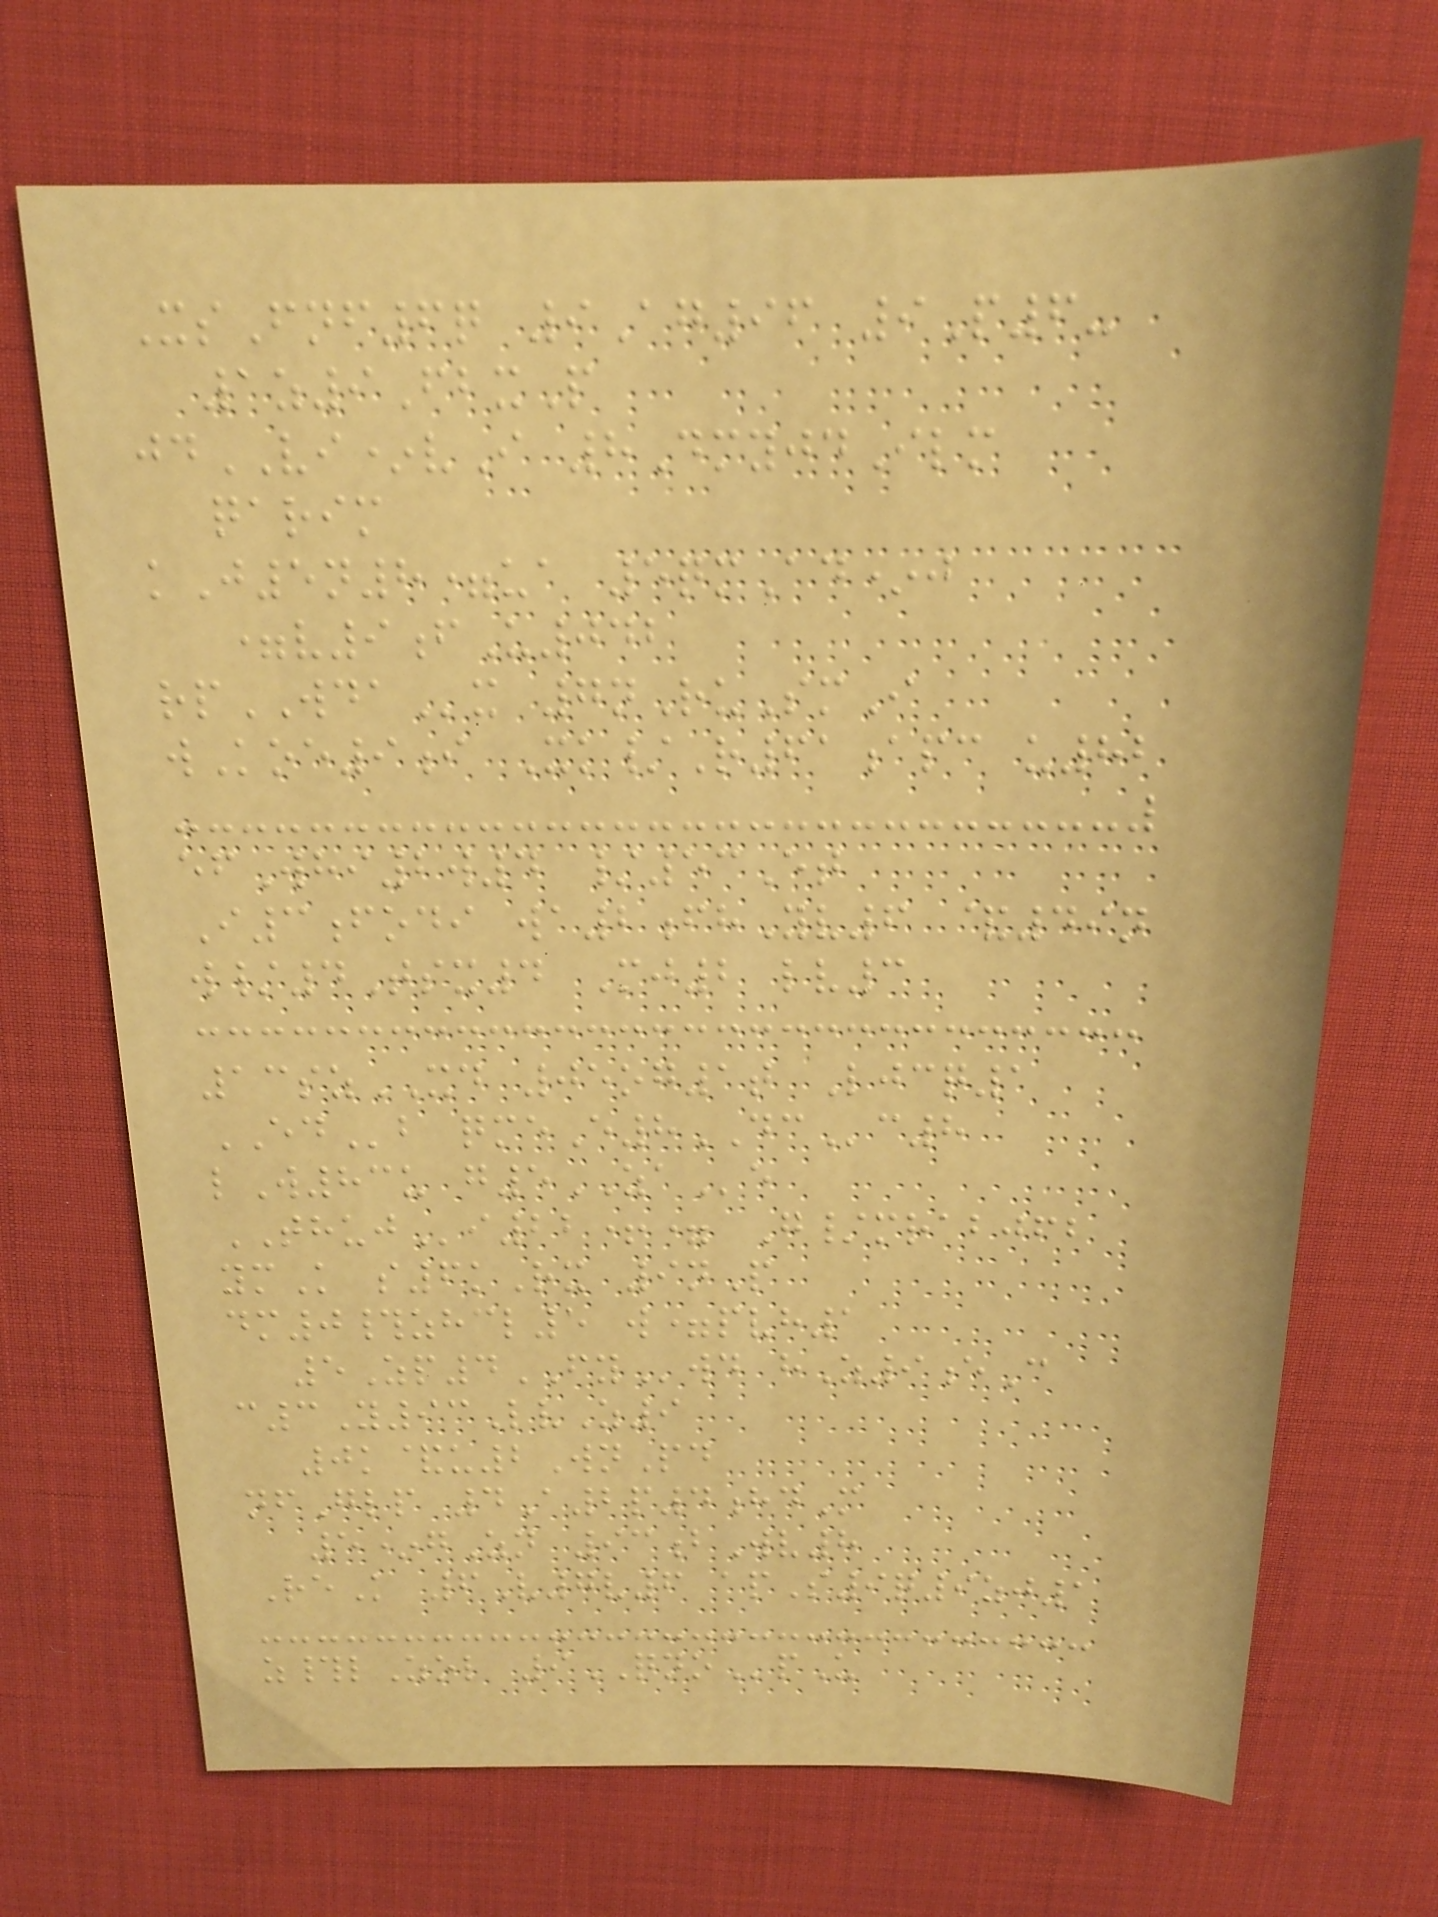XsFnf6q 9Ag96 9P6-
1z9FbxP
jdVI*vI 8DmyjdIlm
qarim
kJ5n8=ua 5qmAd*j
=v9fU042
rpWDAx 7nRuSmI
wKoe9i Xk/R61apc u82
efWhi2w4 /53Et
I3fodi wa2fhYv6 &49n
w/4Tsx4 Mj2 lv3
13szXD 05og1t Ljcq1
EDb qmeE8DCc8
lW83u g5ZAe
THUJi22+= G/mrabjfb
ymK s6kRx 9nP
dm0#zhcl5 w=pvh1
5Zp4FYwd hZ9eC
c3Y93LvZ9
0k&u2WnPd
nfGlp 4A2p4hdM
5*gZn 93bWv8
ReK 6V7v6 apS9q9zj1
z#lZol 9QNOpU
